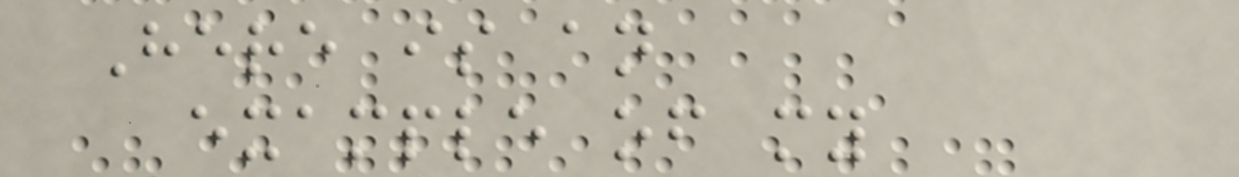Here is an
example of my
